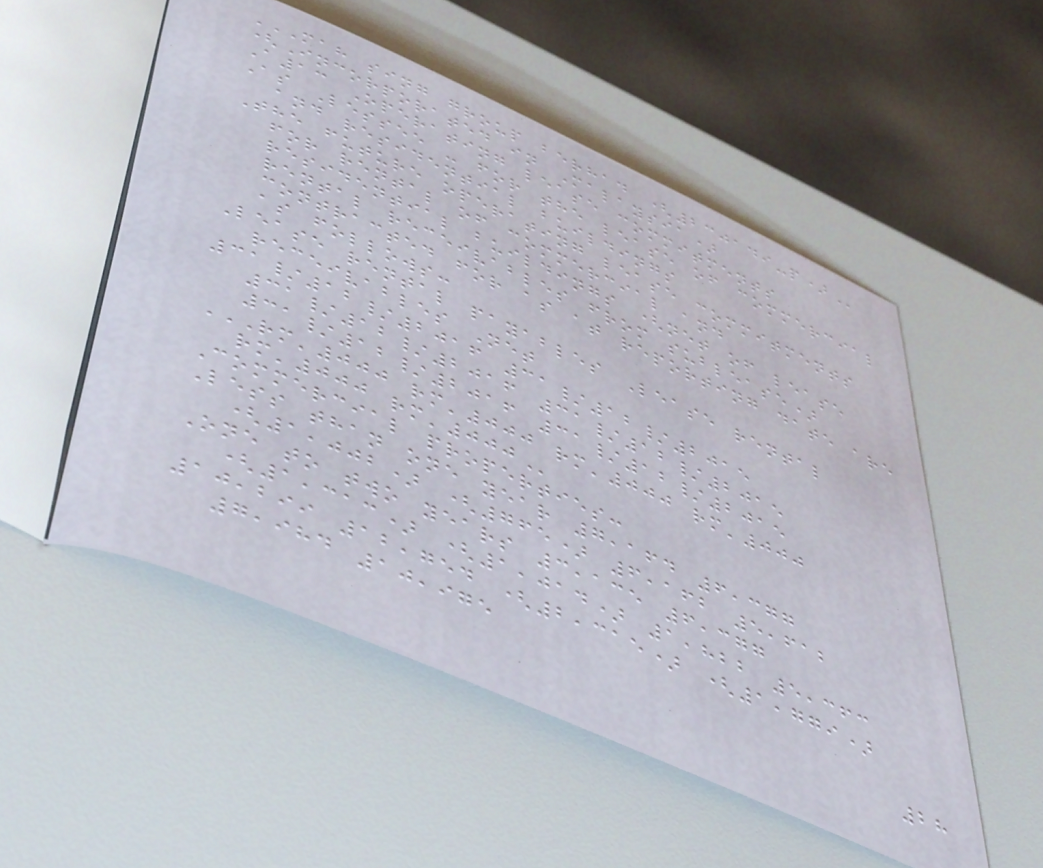MAH SING GROUP BERHAD (230149-P)
(Incorporated in Malaysia)
A13 Operating lease commitments
As Lessee - for the lease of commercial
and residential buildings
The future operating lease commitments
for rental of commercial and
residential buildings (net of lease
rental receivables from sublease)
contracted for as at reporting date are
as follows:
Lease rental payables Lease rental
receivables Net
31/12/2016 31/12/2015
31/12/2016 31/12/2015
31/12/2016 31/12/2015
RM'000 RM'000 RM'000 RM'000
RM'000 RM'000
Commercial properties:
Less than one year 7,164 6,377
(1,002) (765) 6,162 5,612
One to two years 3,135 6,377
(1,313) (1,014) 1,822 5,363
10,299 12,754 (2,315) (1,779)
7,984 10,975
28
